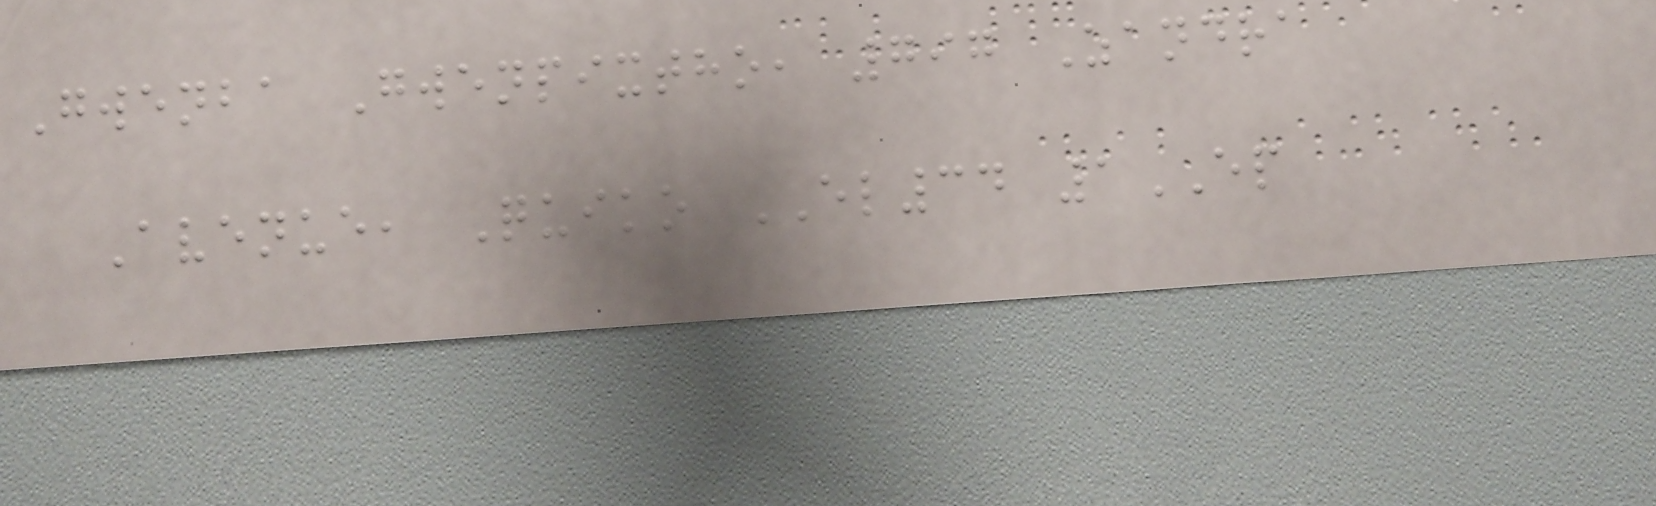Gwenba Gwenpixtho, 797 Zandra
Avenue, Quiko EL34 1EP
